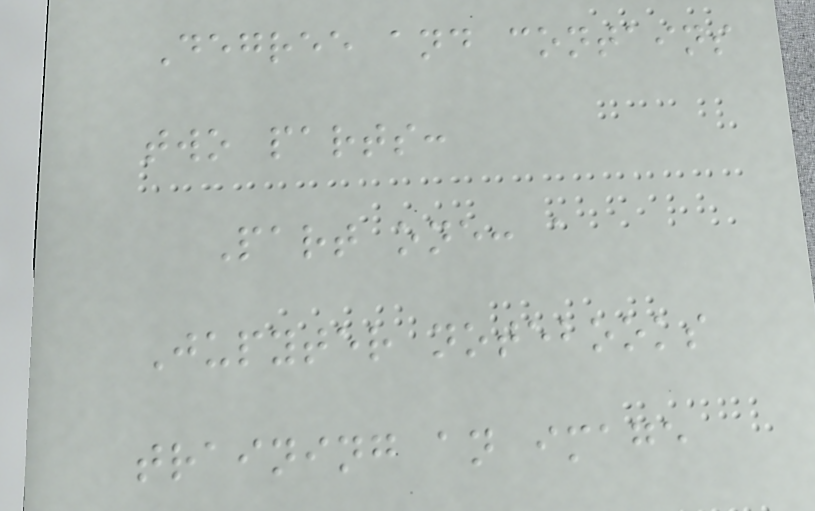Degree and contains
two parts:
Part one: a
Jupyter notebooks
training an image
